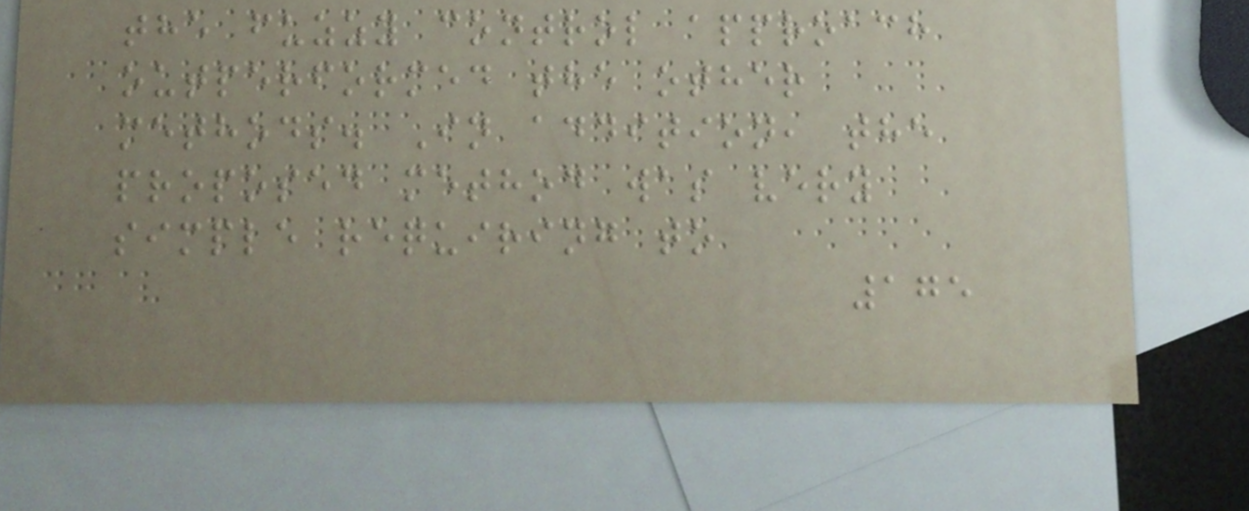the fuzzy control approach
outperformed the other
methods. In addition, the
proposed method was very
simple requiring to
175
